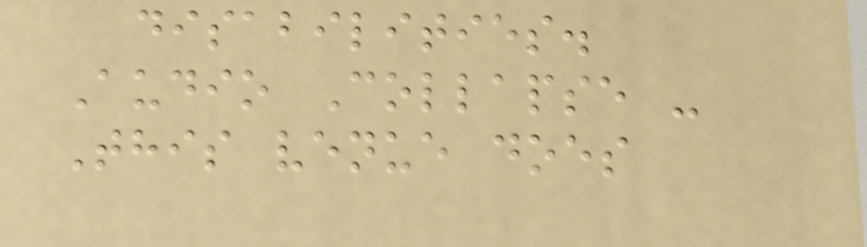disabilities.
Audio Collapse -
This venue does
